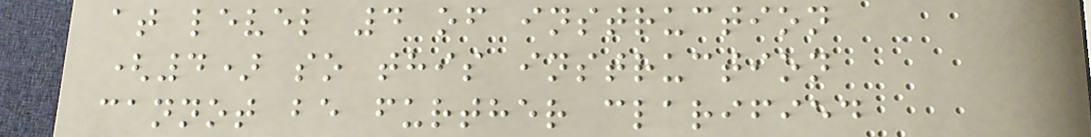at level 4 of instruction
(4) so this instruction
cannot be further clarified
